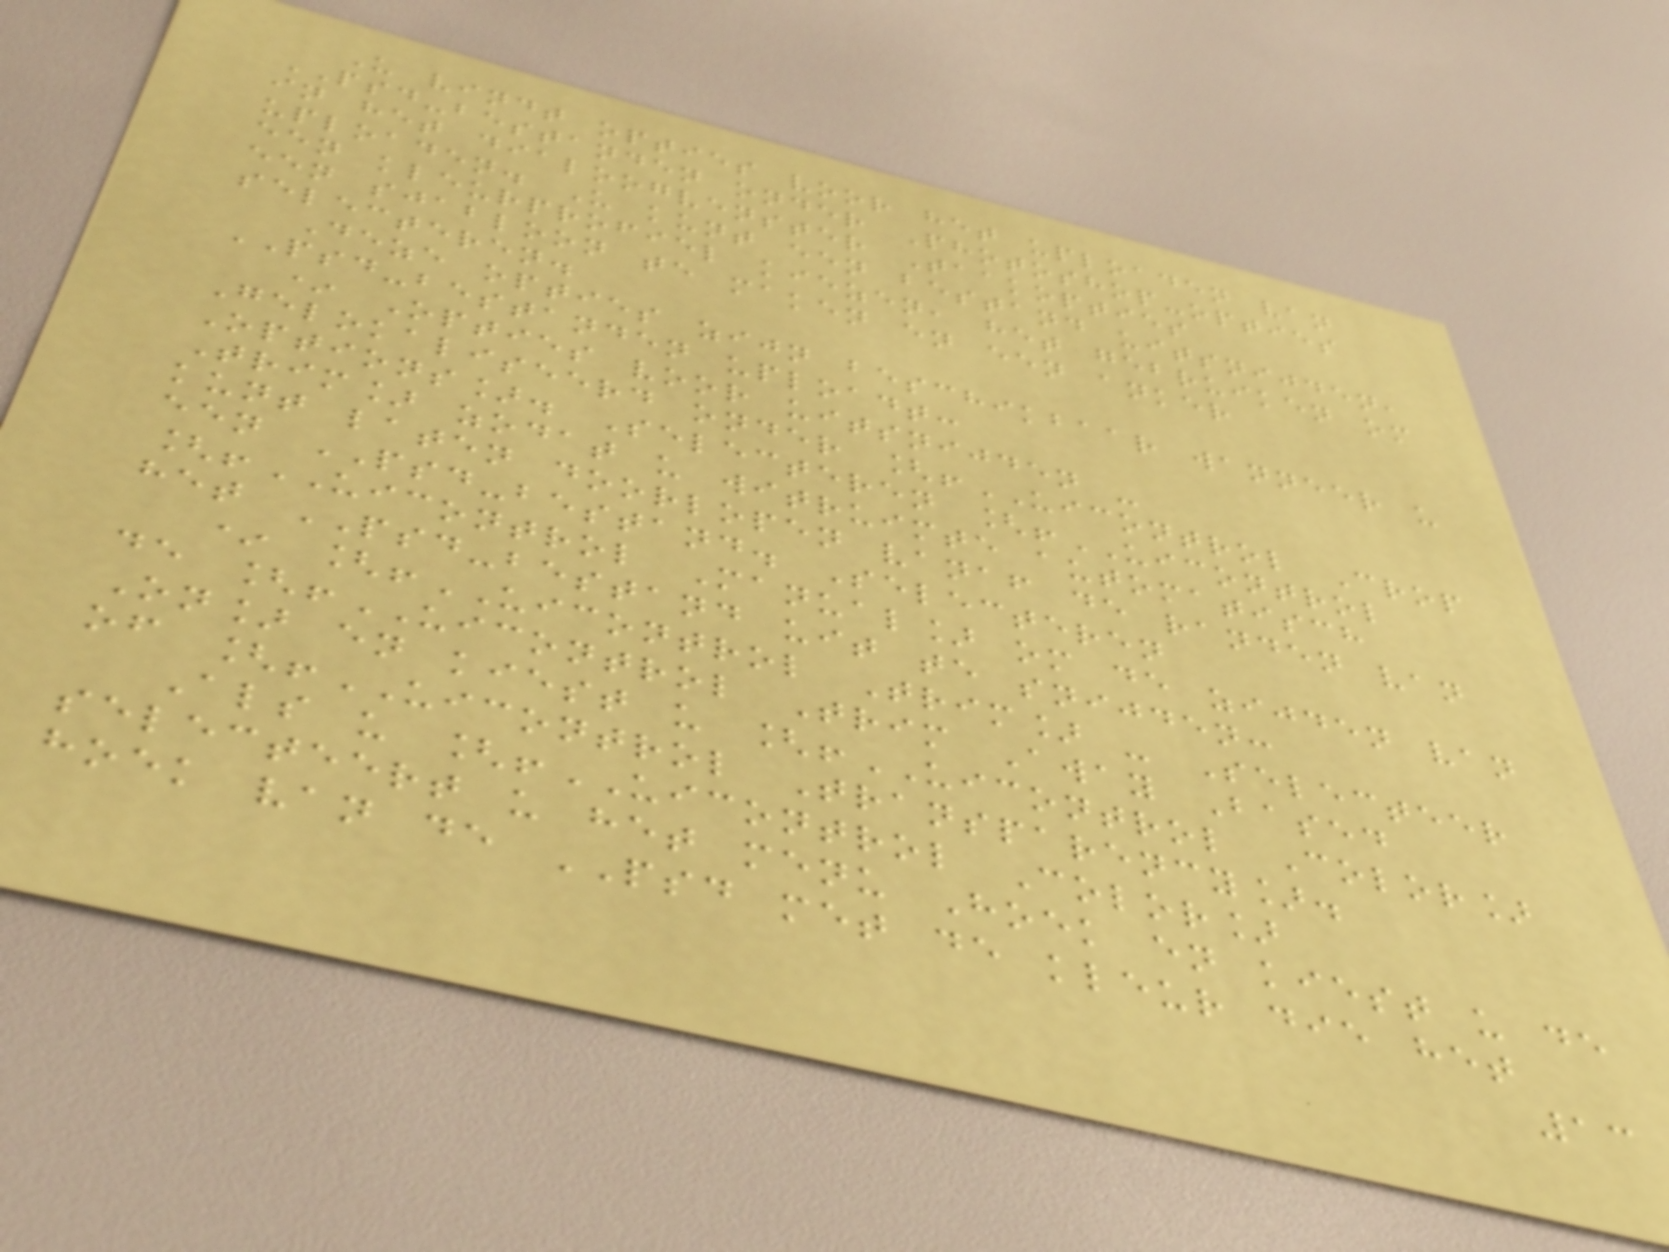U vindt opties voor het uploaden van
PSD-bestanden onder Photoshop-opties
in het dialoogvenster Taakopties
uploaden. U kunt een bestand uitsnijden,
een kleurprofiel kiezen, het gebruiken om
een sjabloon te maken en een anker
selecteren.
Deze opties zijn beschikbaar wanneer u
PSD-bestanden uploadt:
* Opties voor uitsnijden -
Gelokaliseerd onder [!UICONTROL Crop
Options]. Selecteren [!UICONTROL
Trim] zodat u witruimte automatisch
kunt laten doorlopen vanaf de randen van
een PSD-bestand. Selecteren
[!UICONTROL Manual] om de zijden van
het PSD-bestand uit te snijden:
* [!UICONTROL Trim] - Selecteer
de [!UICONTROL Trim Away Based
On] en kiest u [!UICONTROL Color]
of [!UICONTROL Transparency].
Als u [!UICONTROL Color]
selecteert u het menu Hoek en kiest u de
hoek van de PSD met de kleur die het
13
